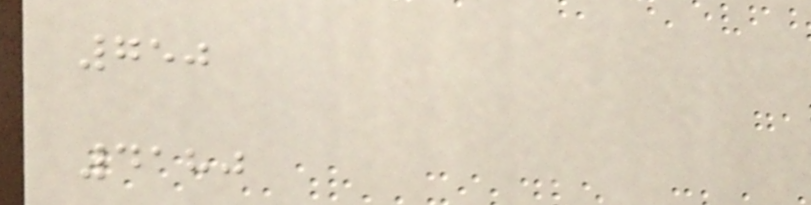750
4180
